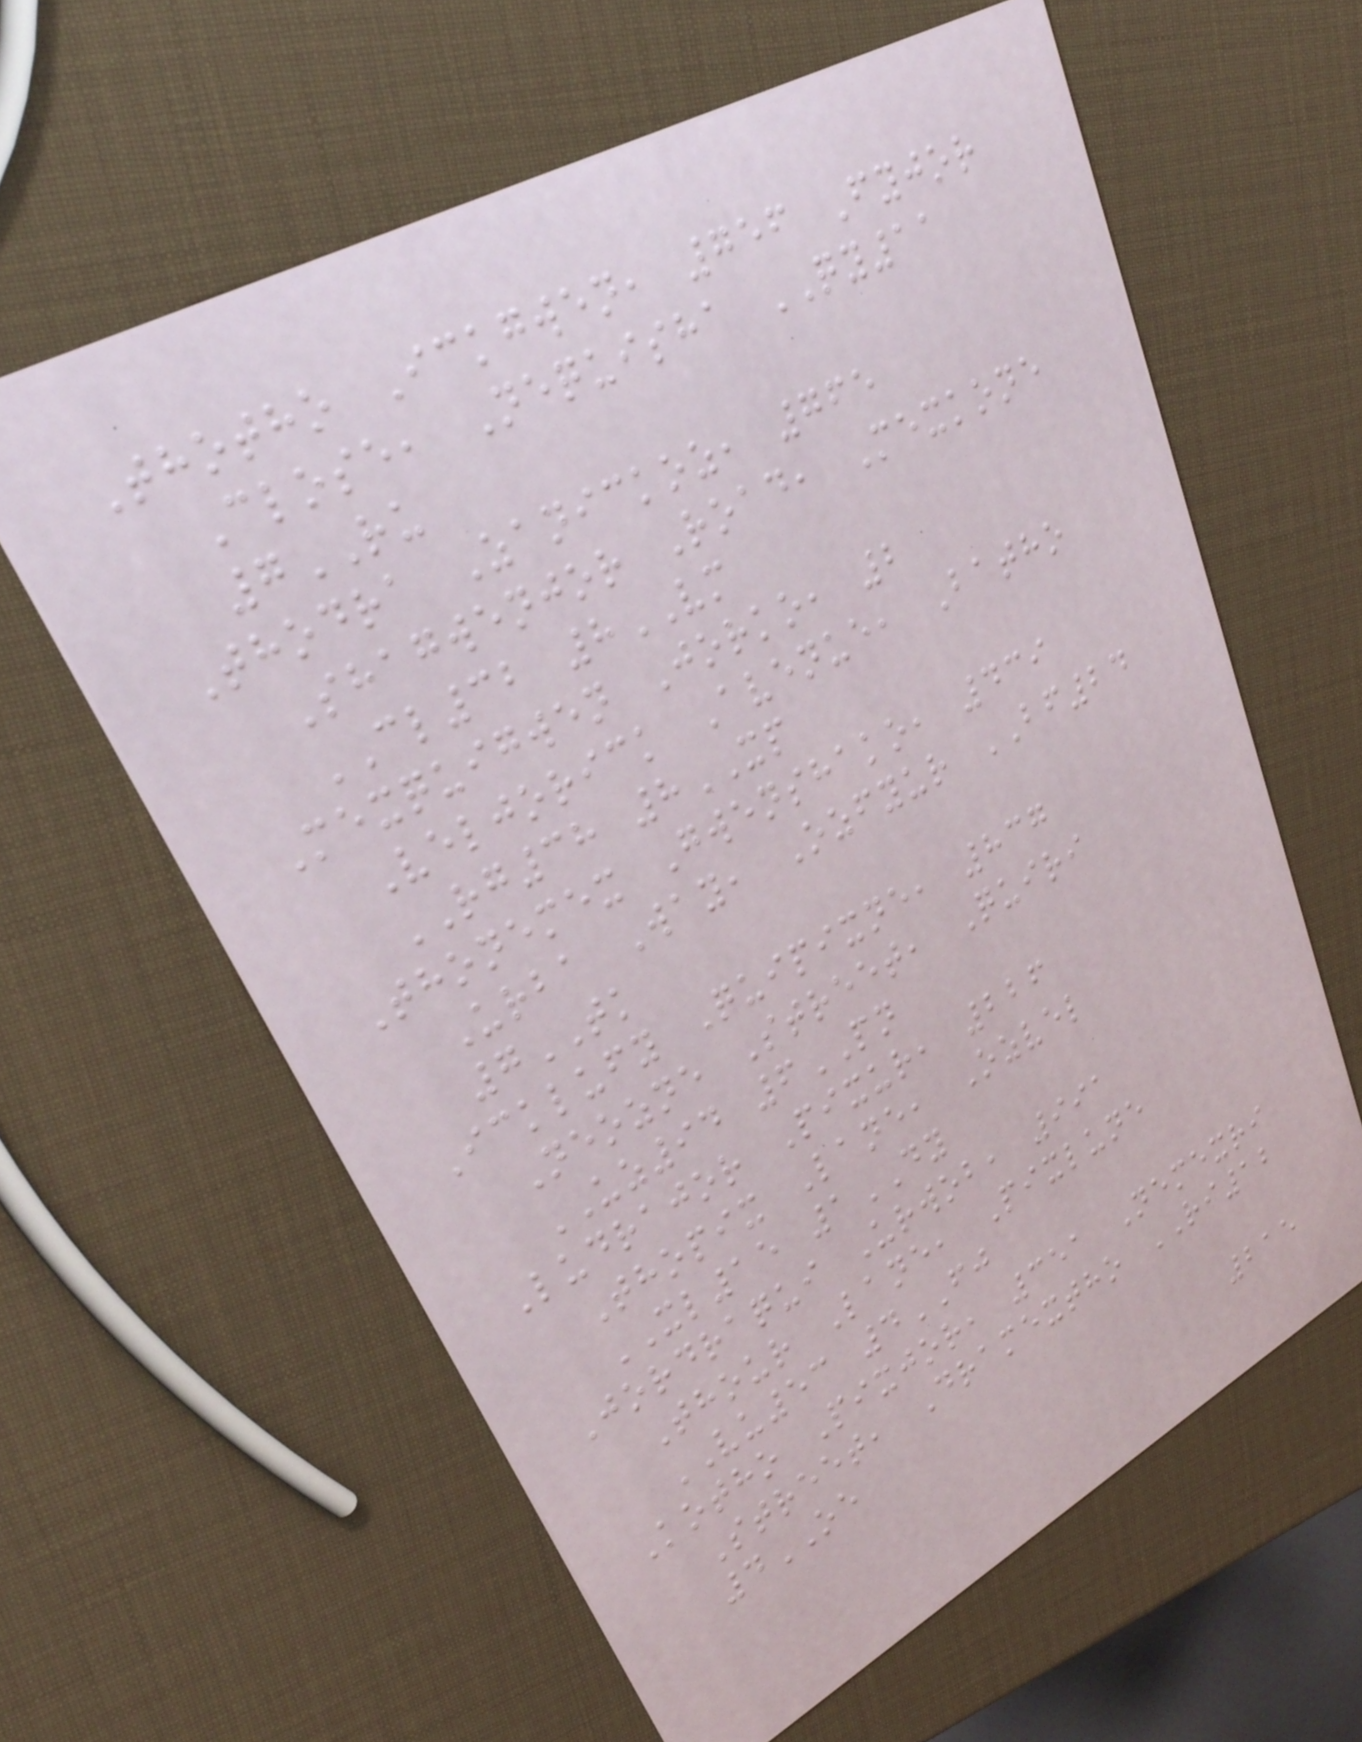Thotho Ickgwen, 756 Fyjor
Close, Nequisha QY11
7RU
Thodra Zanickoz, 765
Shagwenjor Road, Mexkone
CL32 8VM
Mexquigwen Jorko, 2
Veljorick Avenue, Batho
RG38 8XP
Thonemex Gwenshako, 439
Urba Way, Ozfyur BF24
7TK
Icklufy Quipixne, 837
Neozne Street, Quiri
UZ94 6PN
Ludrajor Pixur, 226
Thopix Lane, Ozvel
XL15 1DY
Jordraqui Urwob, 991
Thour Lane, Pixlune
VU53 4FJ
Kotho Pixjor, 351 Nemexri
Street, Dramextho RI12
4OE
215
